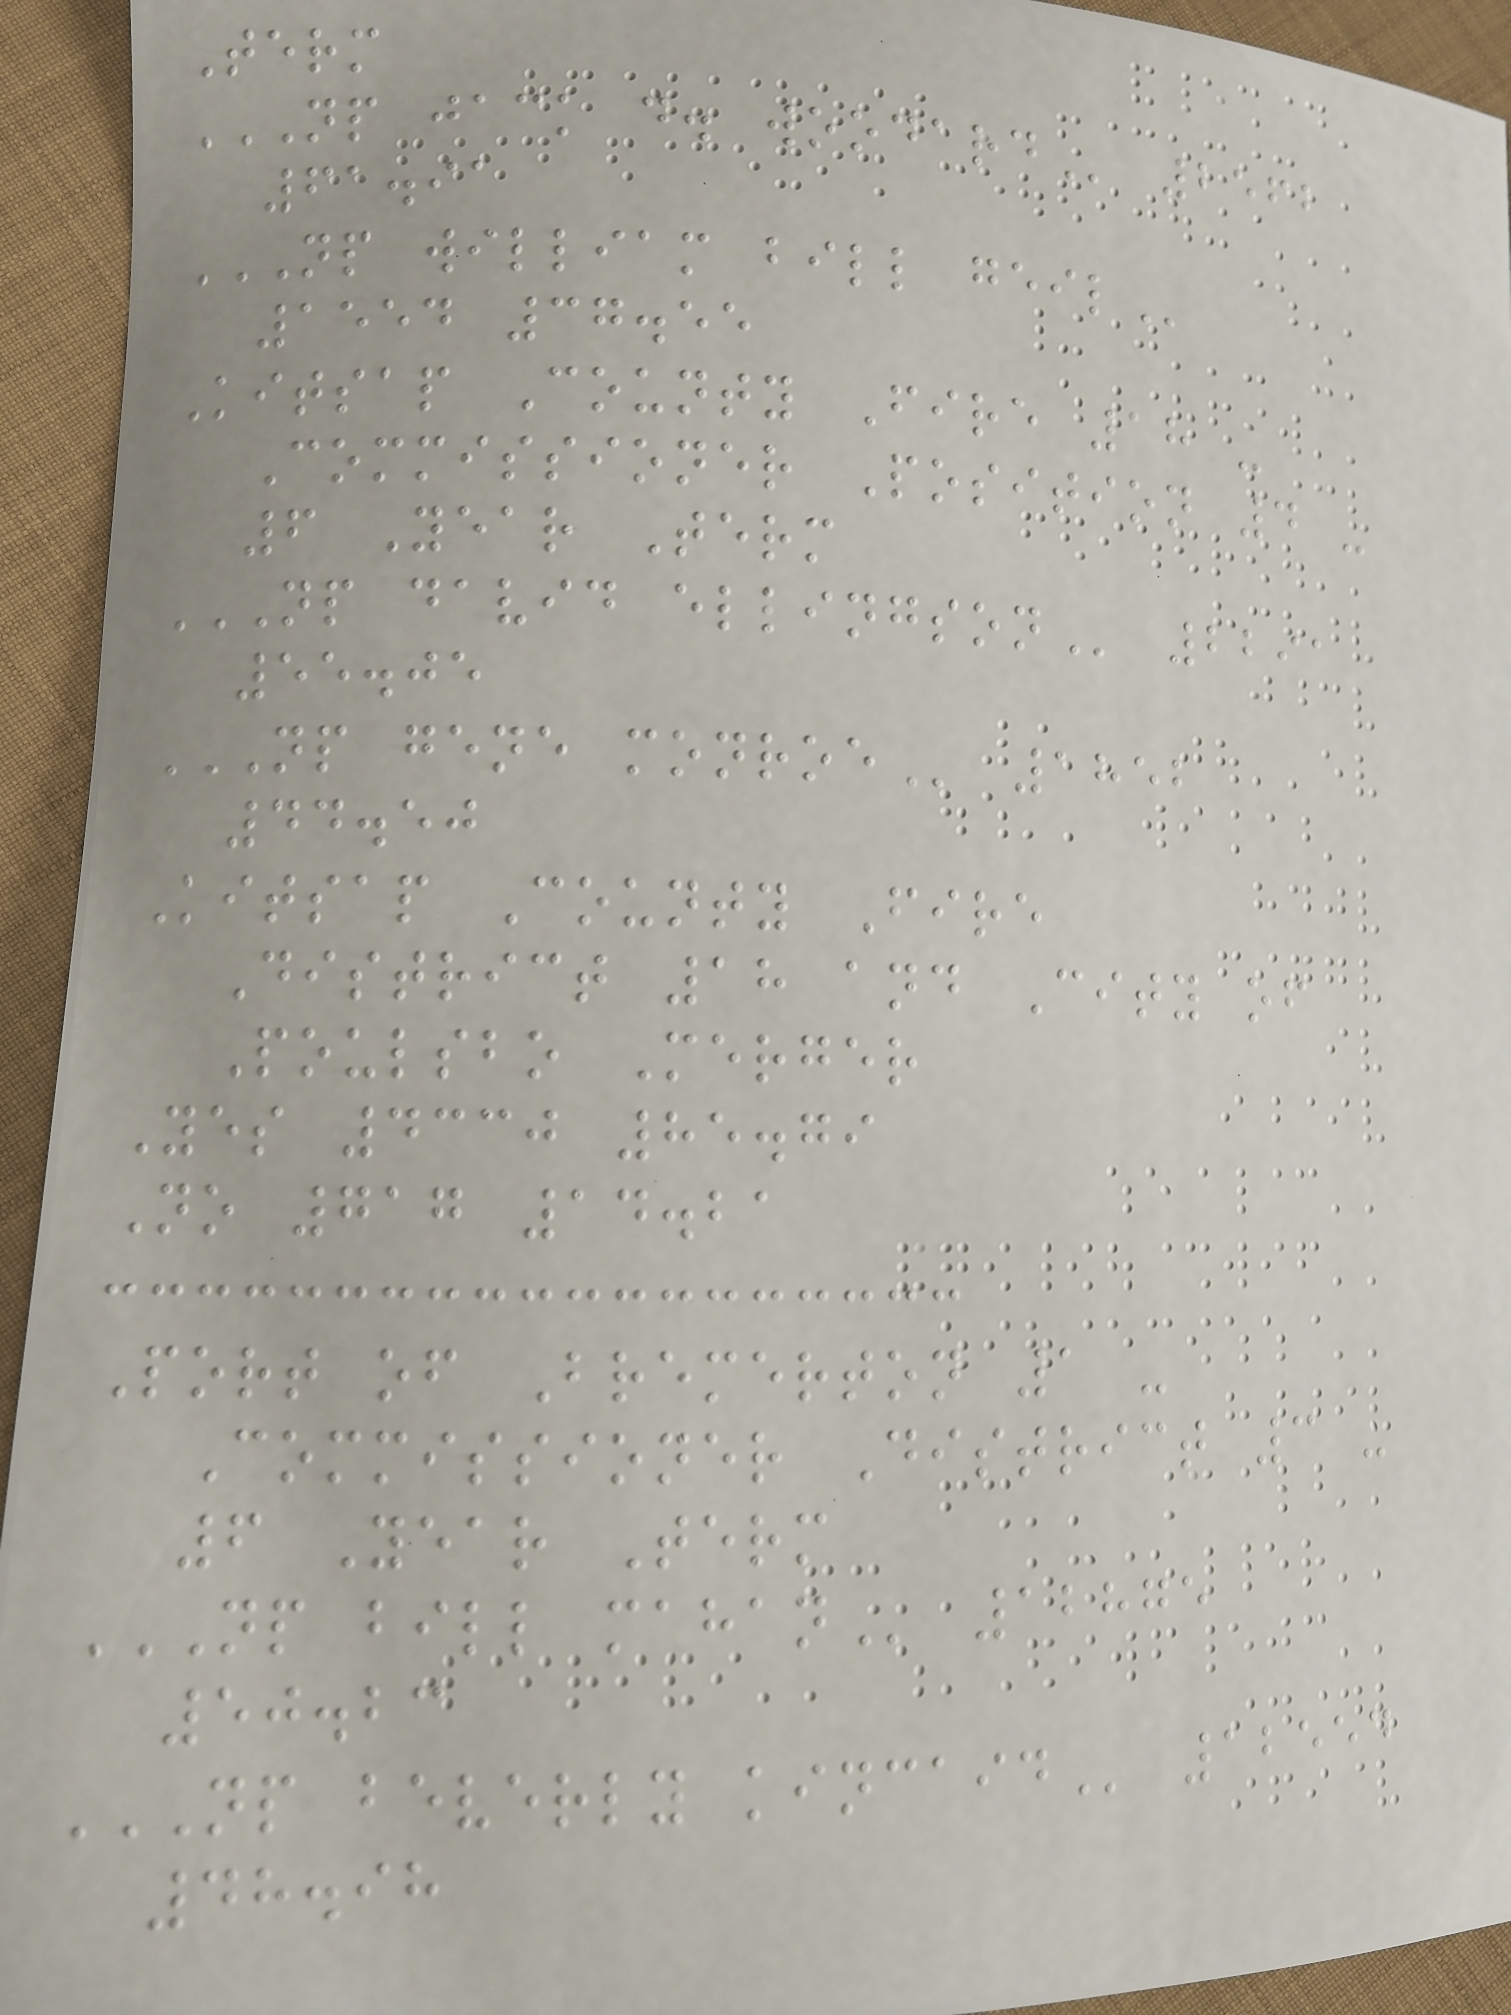Term
NP JACK D. WOODARD 2562
61.91
NP WILLIAM BILL GEIL
1554 37.55
Kitsap County Fire 18 -
Commissioner Position 4 -
6 Year Term
NP DAVID ELLINGSON 2291
55.05
NP GENE MONROE 1852
44.50
Kitsap County Fire
District 18 and City of
Poulsbo Merger
Yes 4330 85.79
No 717 14.21
Port of Bremerton 1 -
Commissioner District 3 -
6 Year Term
NP BILL MAHAN 12875
50.23
NP BEVERLY KINCAID 12554
48.98
